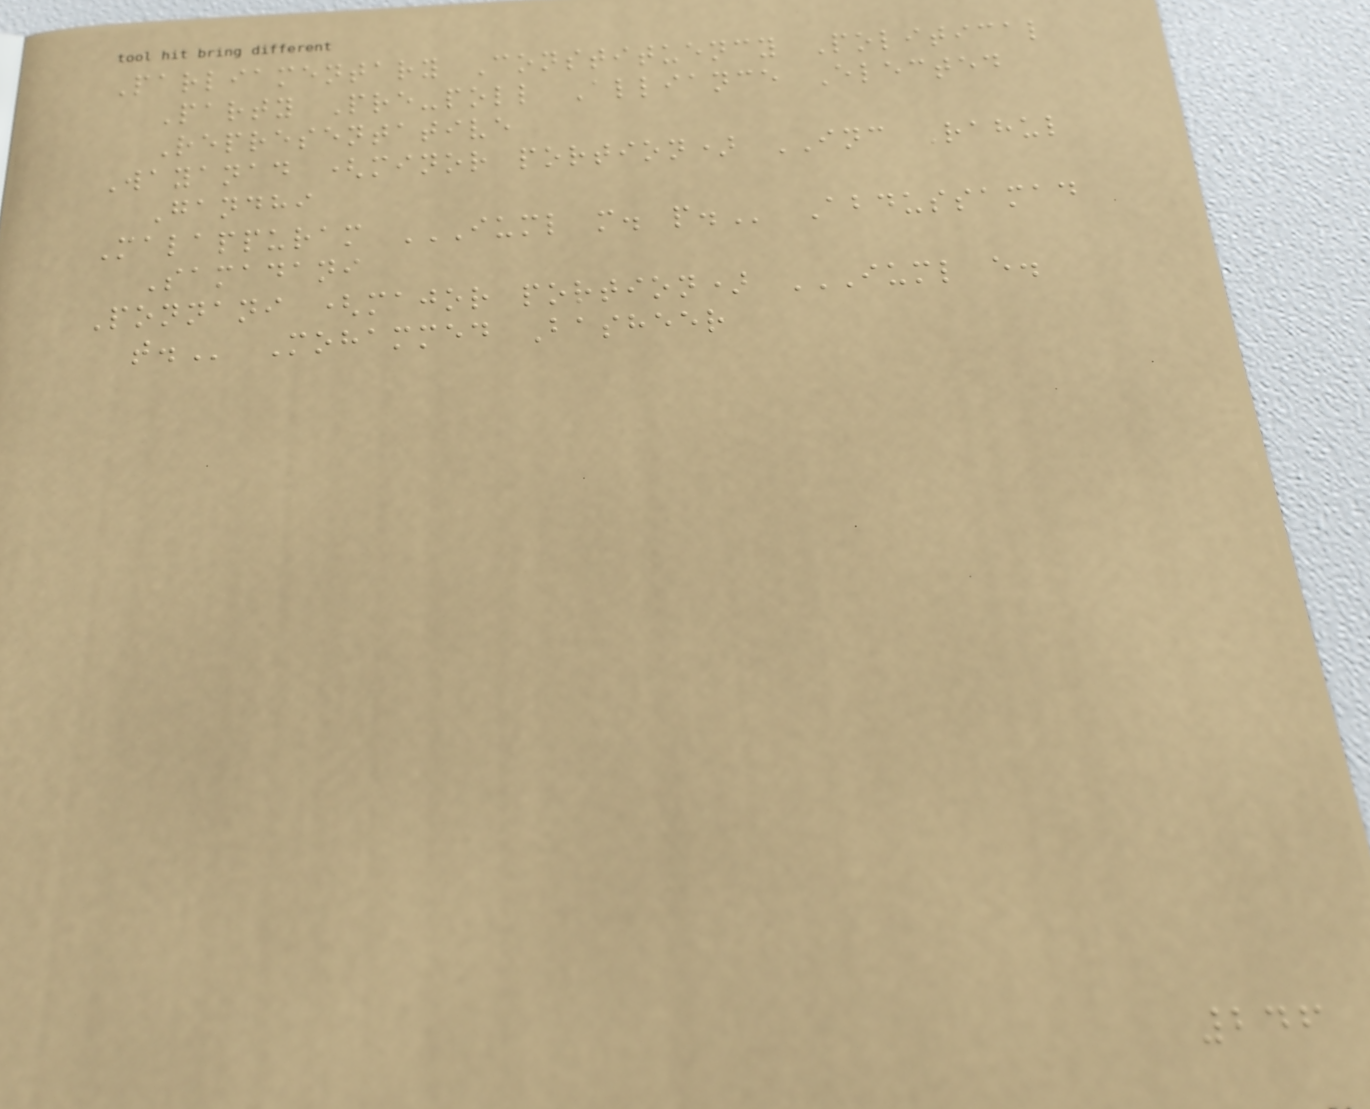Parliamentary Constituency Political
Party Pre-poll Alliance Elected
Representative
Wayanad (minor portion) INC Rahul
Gandhi
Malappuram IUML M. P. Abdussamad
Samadani
Ponnani (major portion) IUML E.
T. Mohammed Basheer
246
